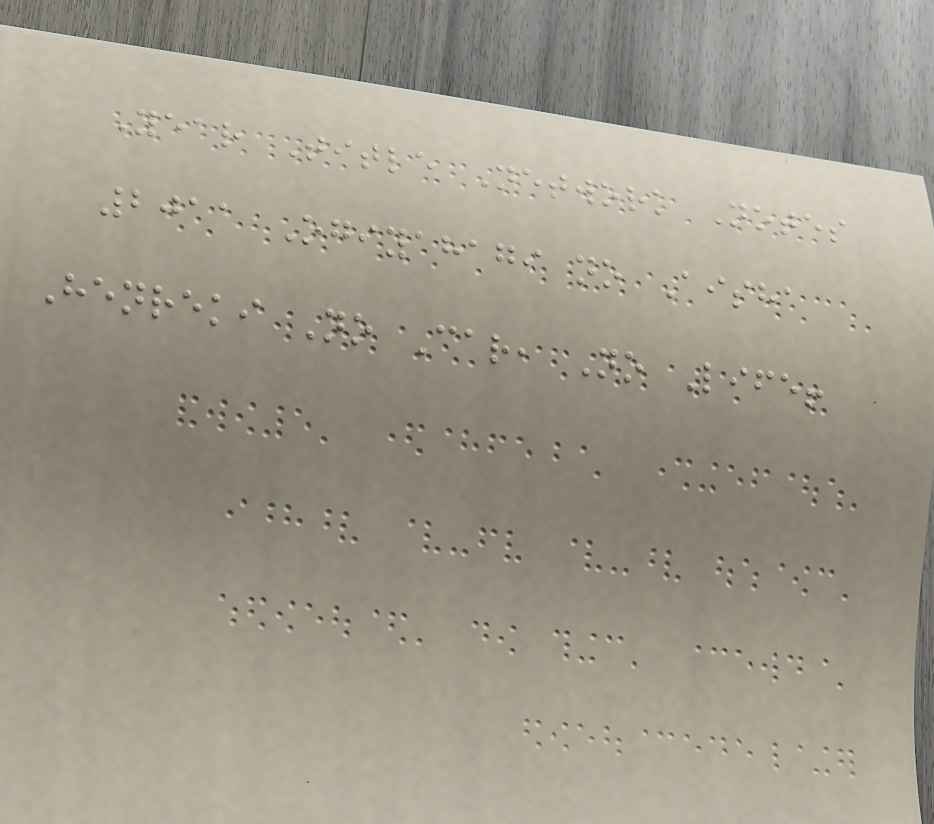Year Title Network Notes
2011 Ogiyahagi no Aisha
Henreki No Car, No Life!
